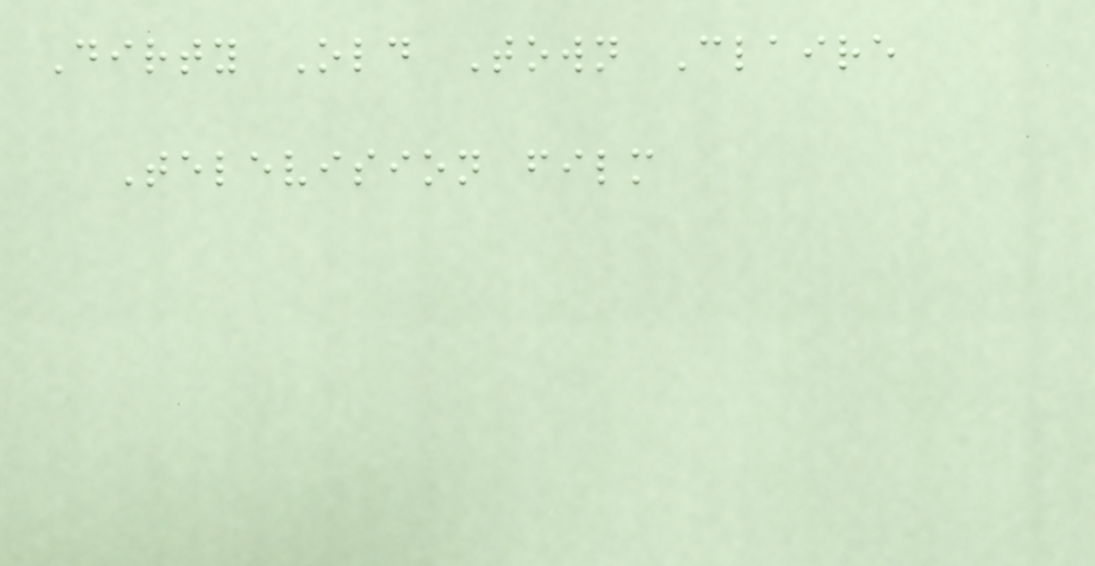Dirty Old Town Claire
Television film
